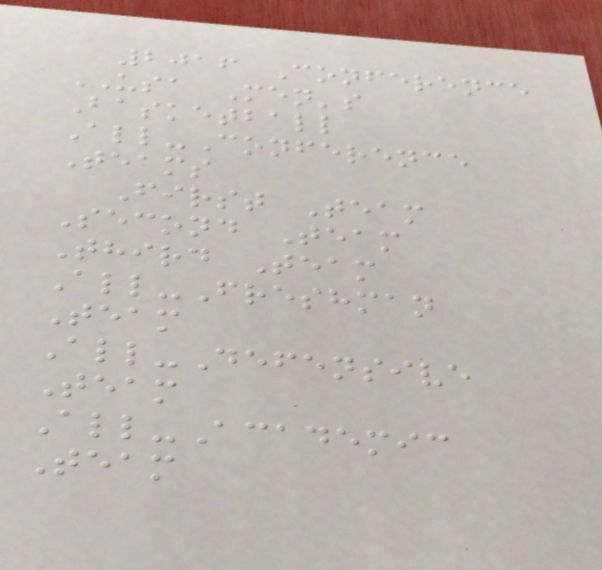2016 Conference
USA Men's
Basketball
All-Conference
Teams
First Team
Second Team
Third Team
All-Freshman
Team
All-Defensive
Team
All-Academic
Team
